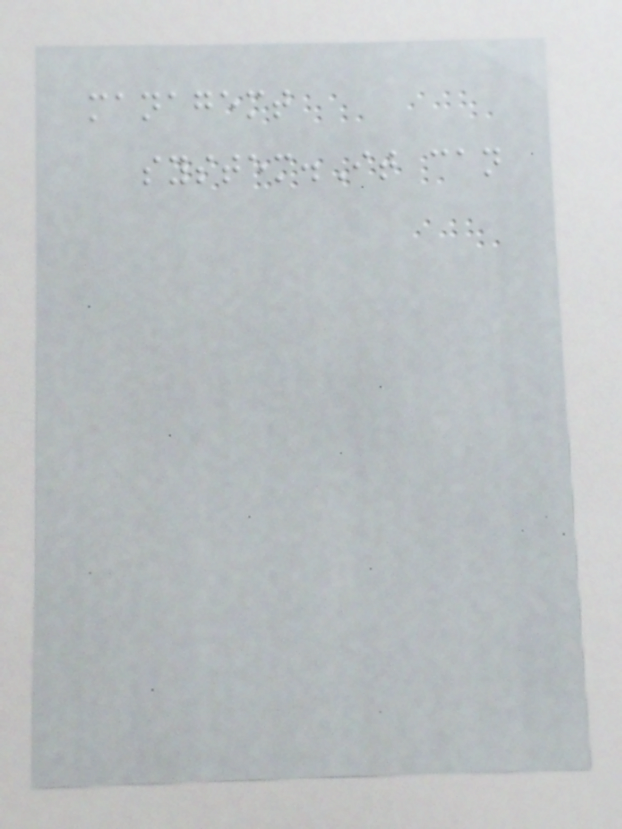managemt
system.It can
